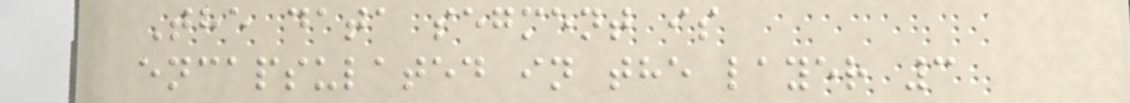The data segment is
encapsulated in the layer 3
